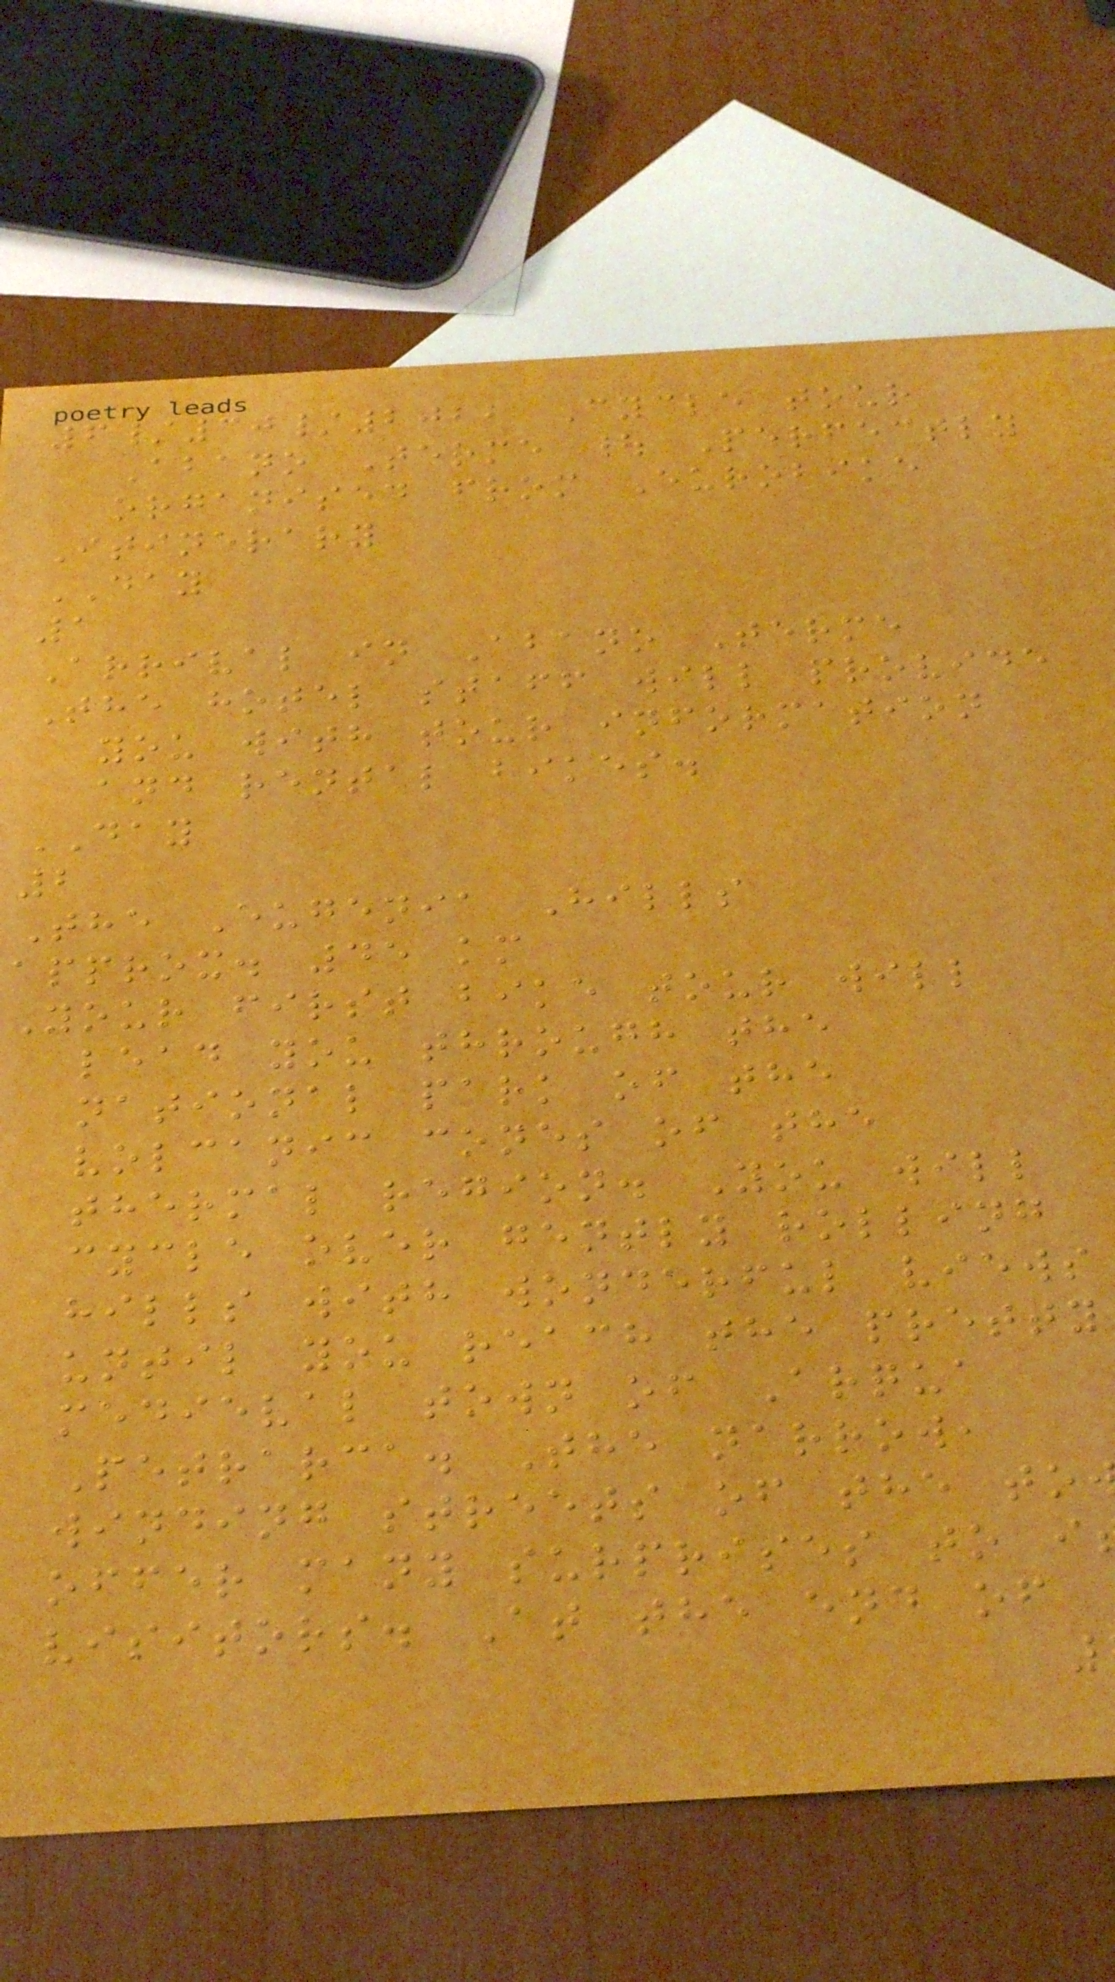6/30/2022 Cycle tour
Abano Terme | Perfectly
organised from Eurobike
Itinerary
DAY
1
Arrival in Abano Terme
The hotel staff will provide
you with tour information
and rental bikes.
DAY
2
The Eugenia Hills
approx. 45 km
Your first bike tour will
lead you through the
national park of the
volcanic cones of the
thermal region. You will
cycle over gently rolling
hills with wonderful views
until you reach the pretty
medieval town of Arqua
Petrarca. The narrow,
winding streets of the to
offer many surprises to i
visitors. At the end of
